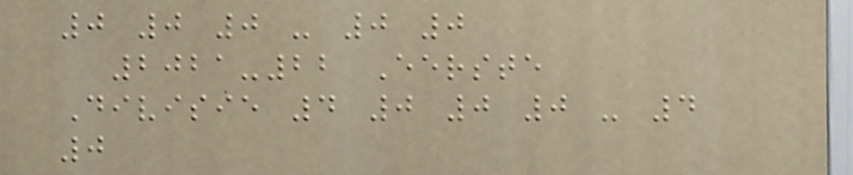0 0 0 - 0 0
2021-22 Eerste
Divisie 4 0 0 0 - 4
0
